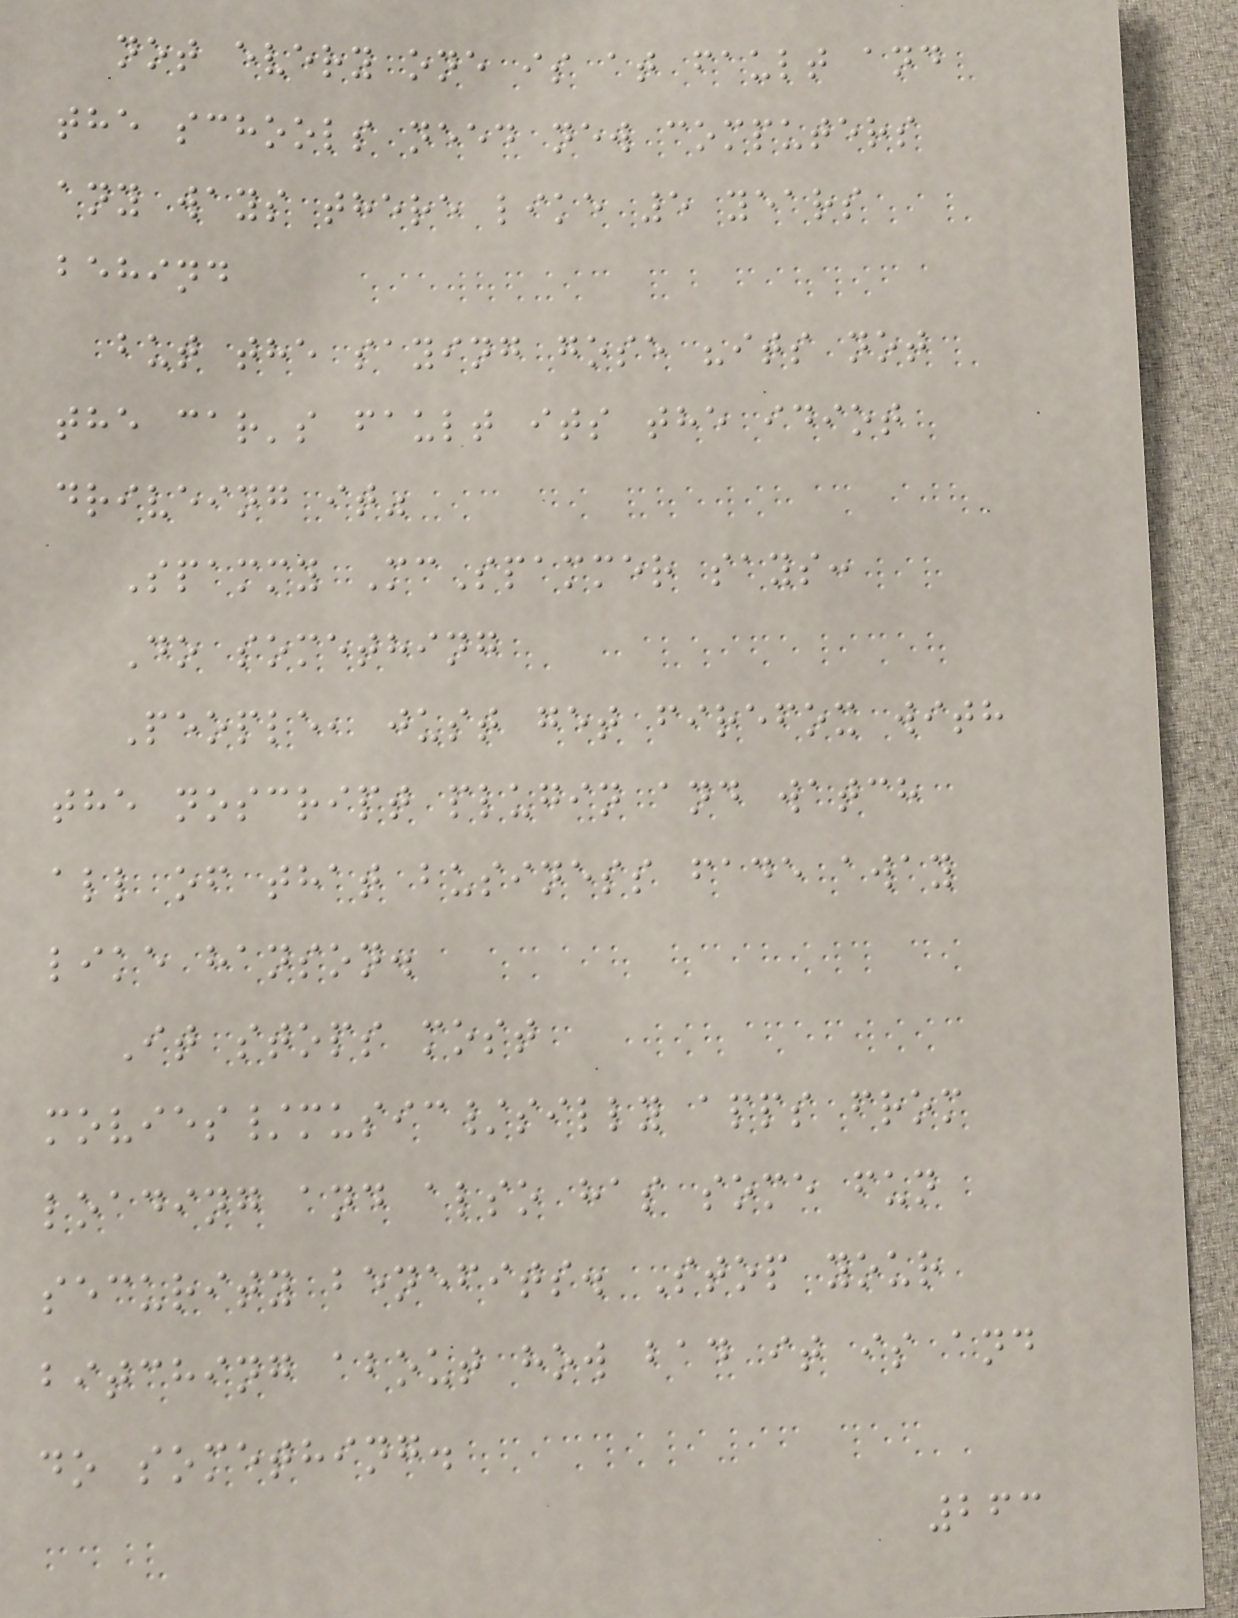not every one is at fault and
the schools need new computers
any ways there like 5 years
behind
but the saying gose "its not
the car's fault its the idiot
driveing it"
Spammy McSpammer says:
Do something
People, just get firefox with
the noscript plugin and watch
all of that business fade away
like hanson.
It stops most
movies/music/silly apps from
loading and also has some fun
security benefits. Stop your
bitching about how bad it is and
do something.
263
